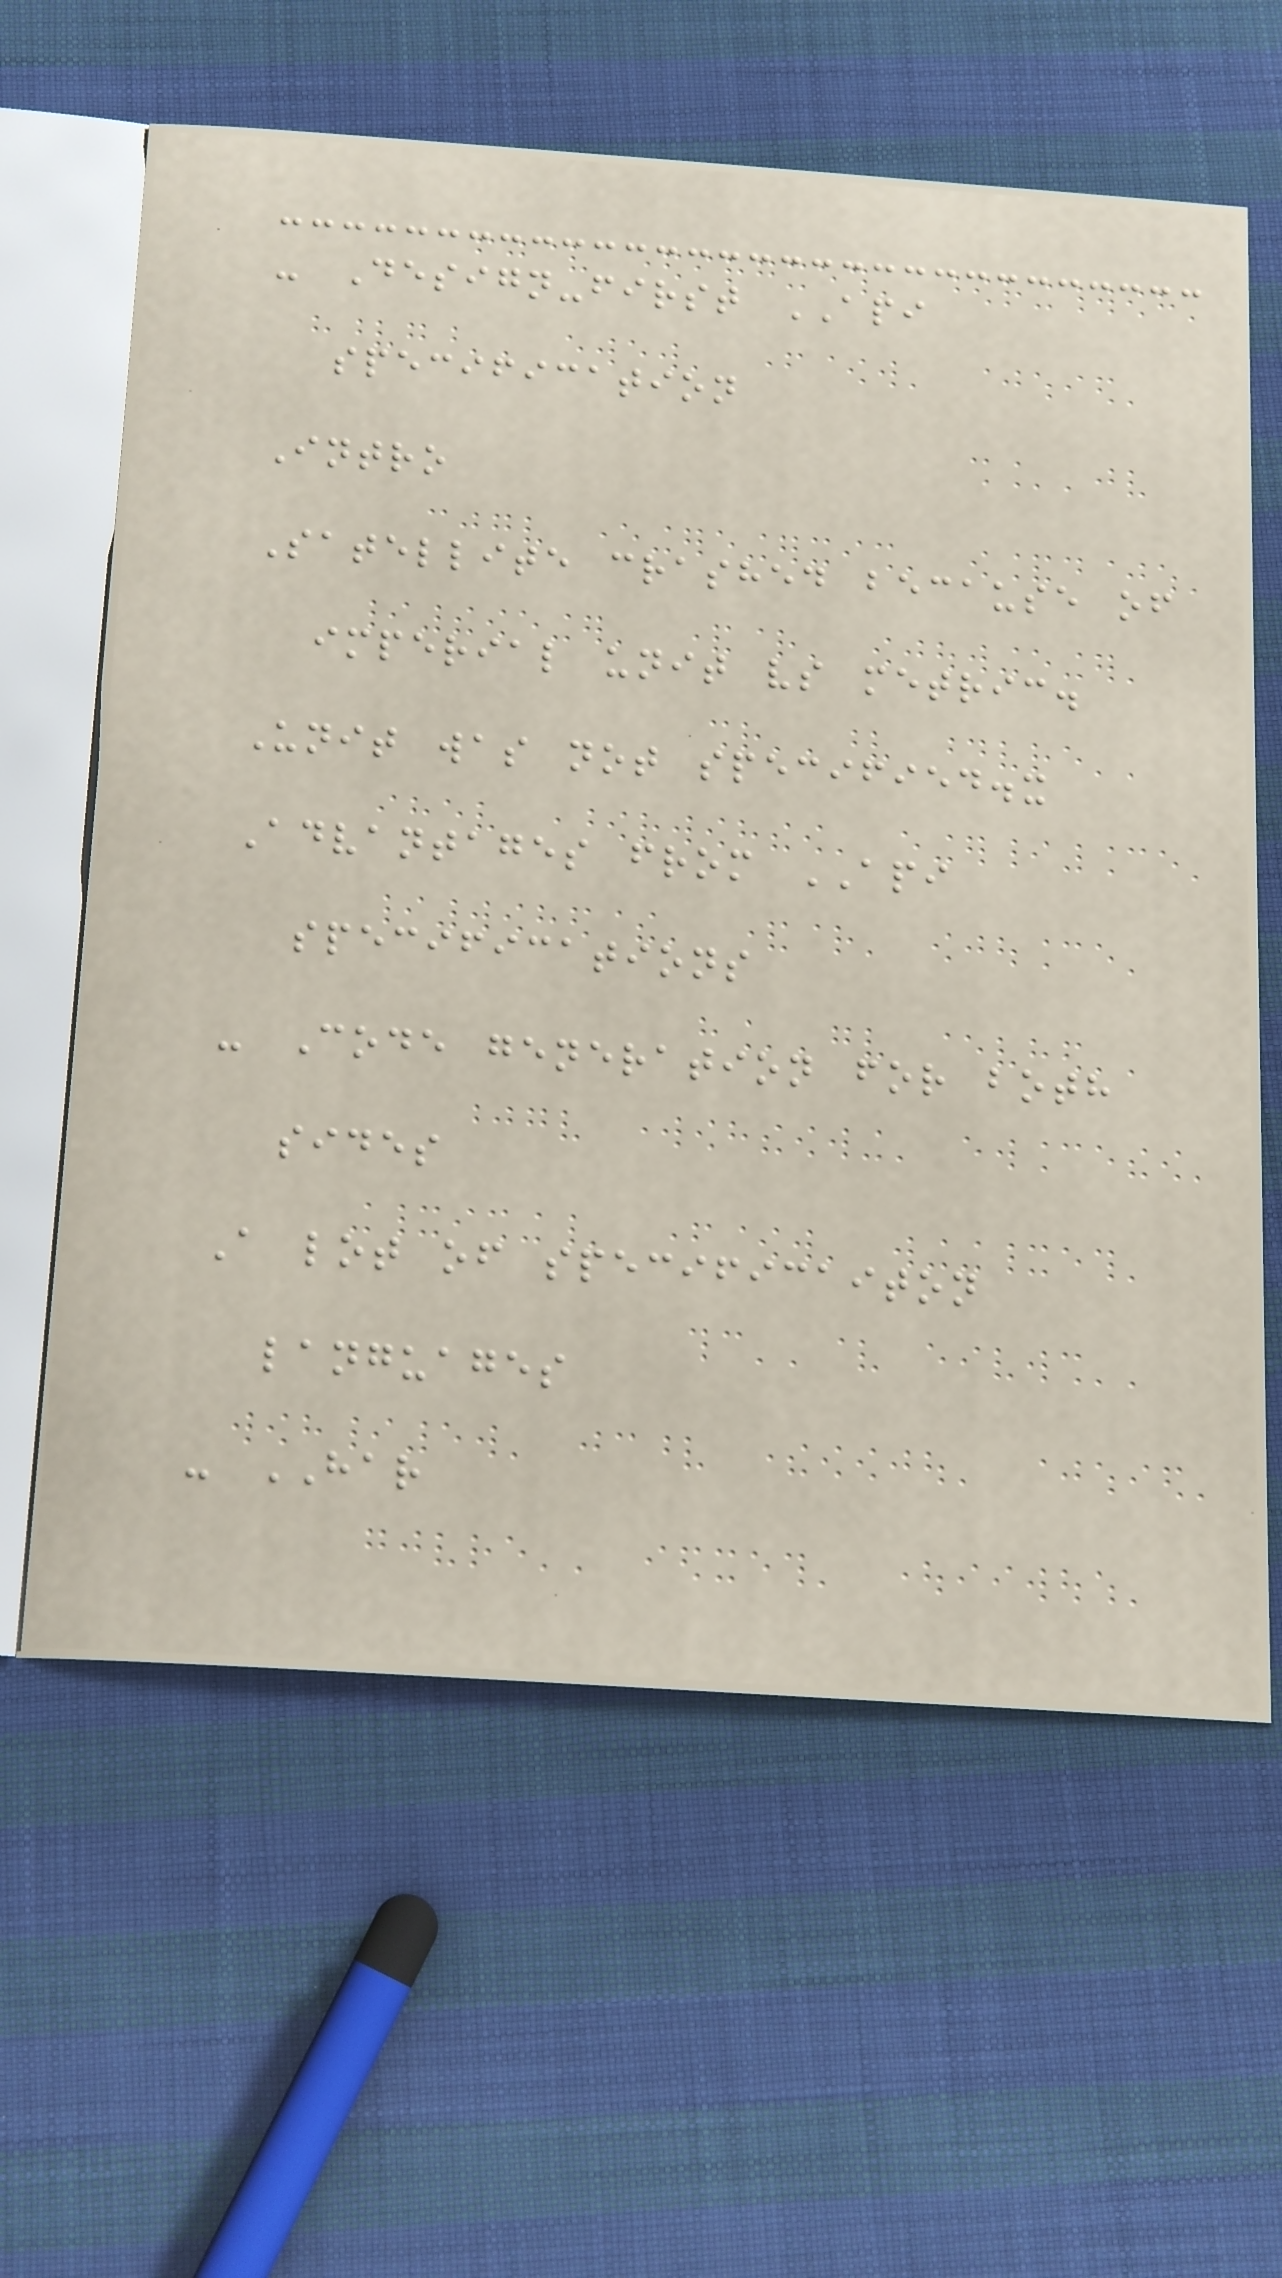- Design-first API
specification
Intro
Satellite crashed because of
imperial unit vs metric.
Unit was not specified.x
Advantages from API
specifications
- Code generation for both
sides
A lot of specificaiton
languages
- HAR
